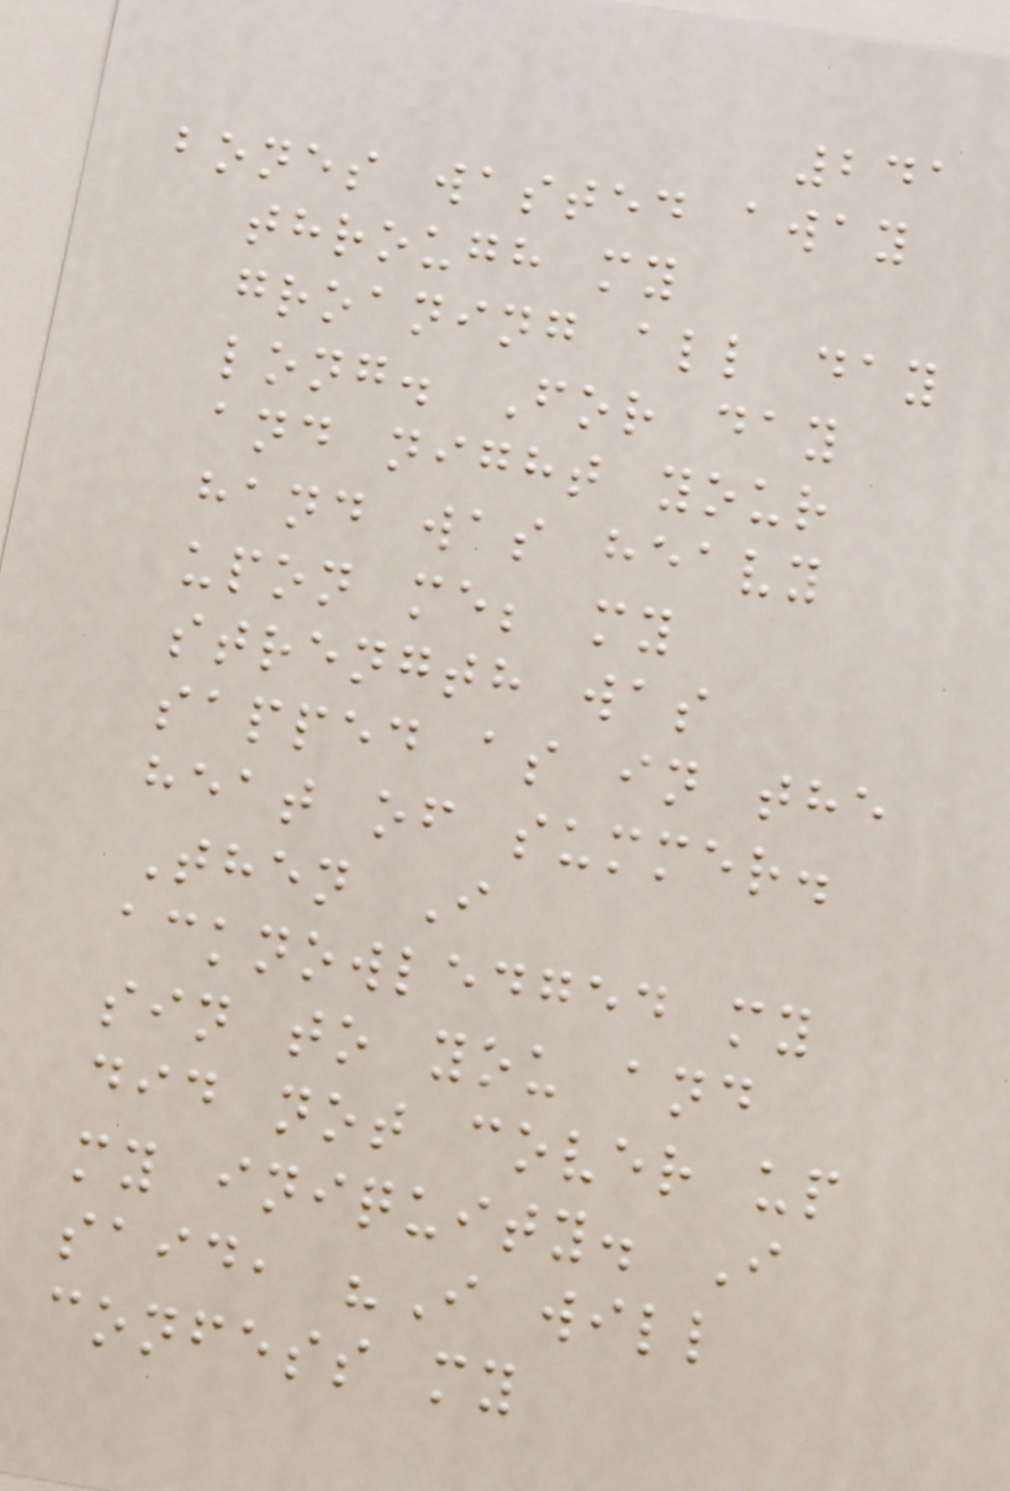241
bones wasted away
through my
groaning all day
long. For day
and night your
hand was heavy
upon me; my
strength was
sapped as in the
heat of summer.
Then I
acknowledged my
sin to you and
did not cover up
my iniquity. I
said, "I will
confess my
